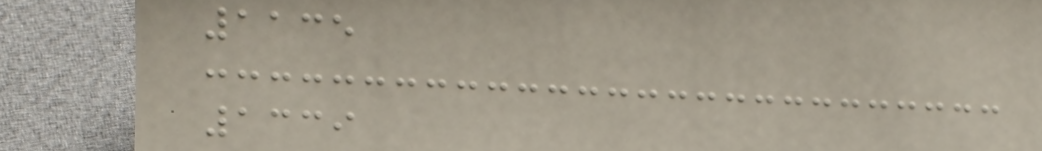1135
1339
